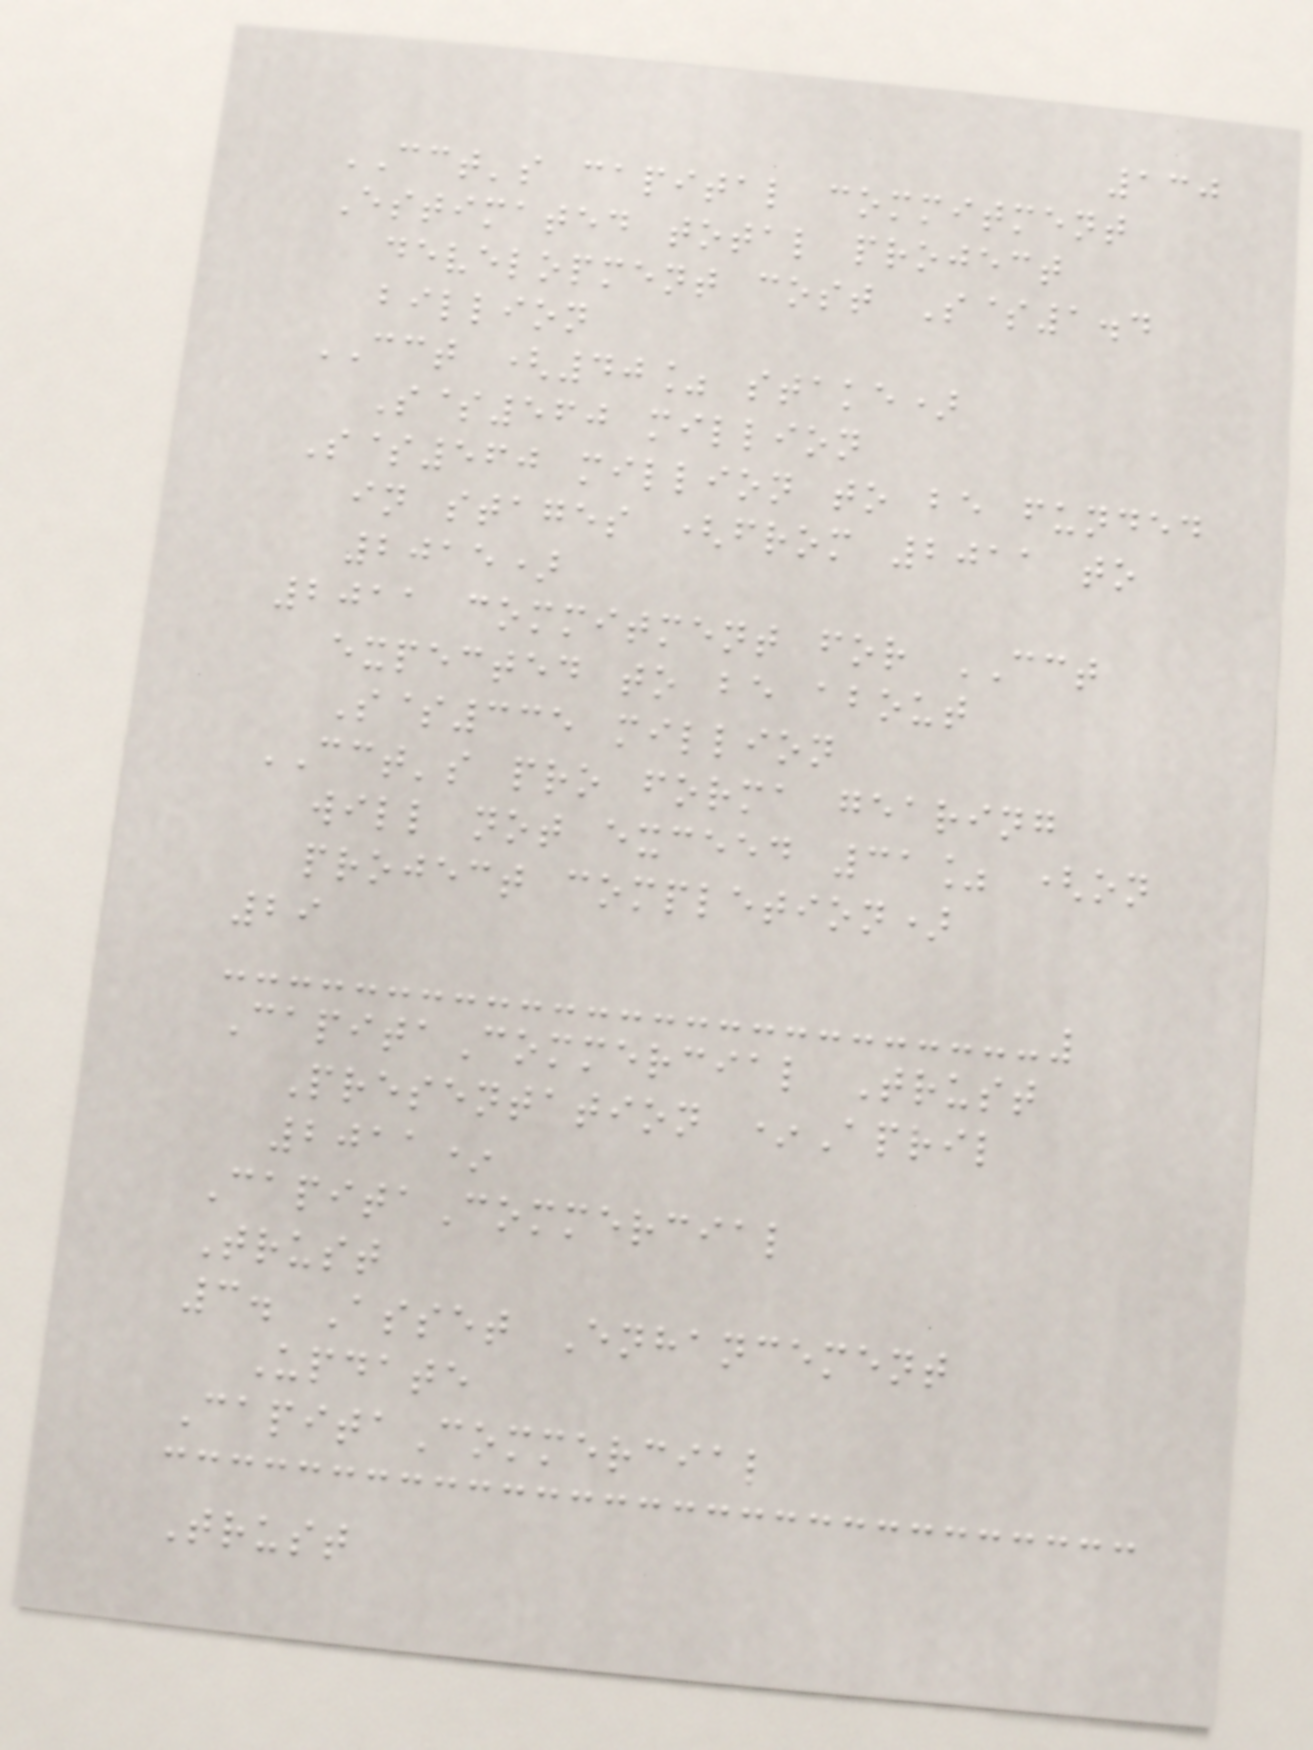130
CCT's capital commitment
Estimated total project
development cost S$1.4
billion
CCT (40% stake)
S$560 million
S$560 million to be funded
in stages (from 2011 to
2015)
2011 commitment for CCT
expected to be about
S$335 million
CCT's pro forma gearing
will not exceed 31% (on
project completion)
29
CapitaCommercial Trust
Presentation *April
2011*
CapitaCommercial
Trust
3. Asset Enhancement
Update
CapitaCommercial
Trust
